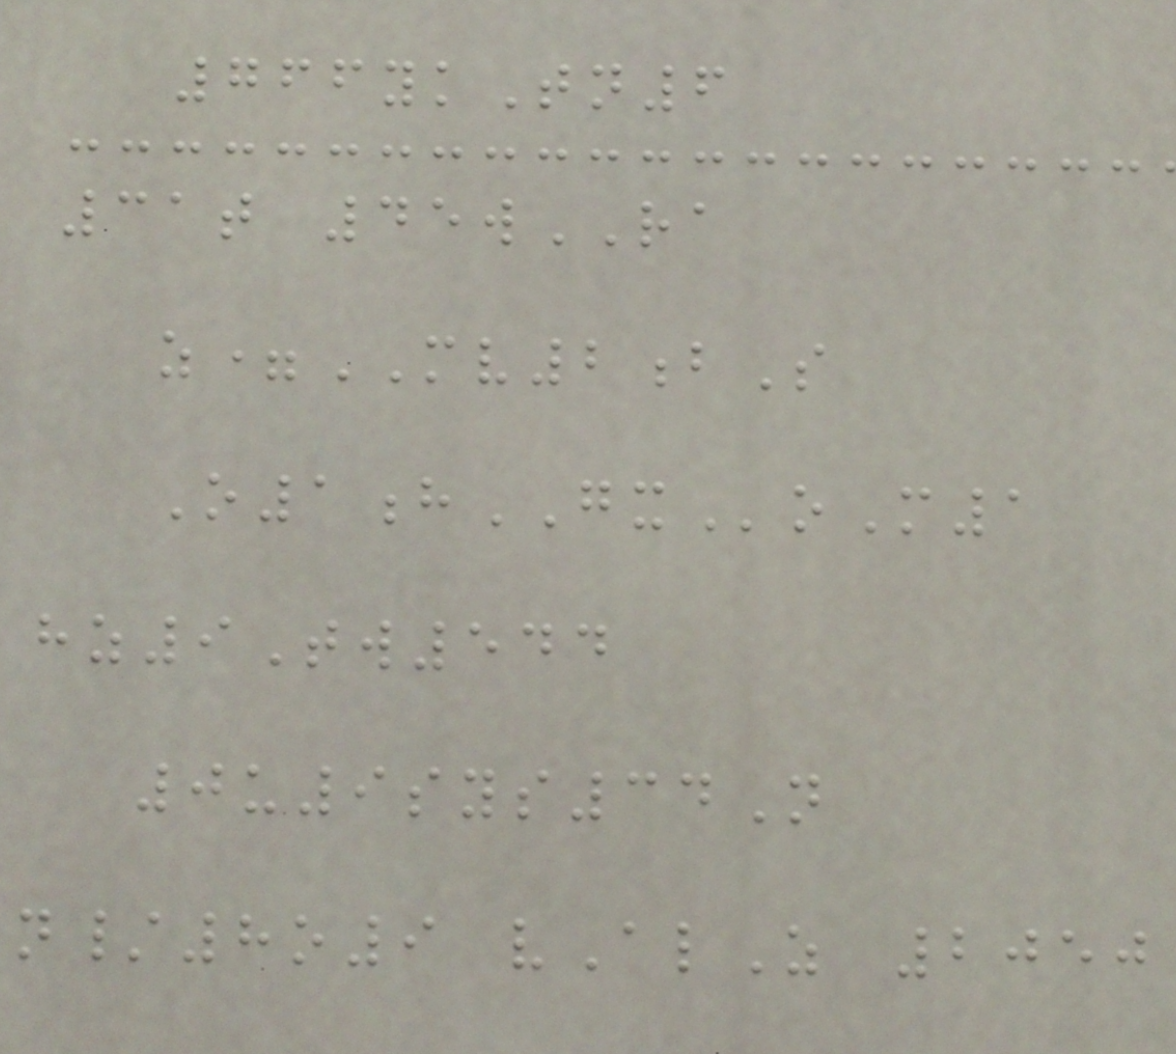766ykTn6
31t 45wRA
z=MV2bS
O1hGXoM1
hz9Tw544
0u9sys34N
n/8o9 vAlZ 2050
